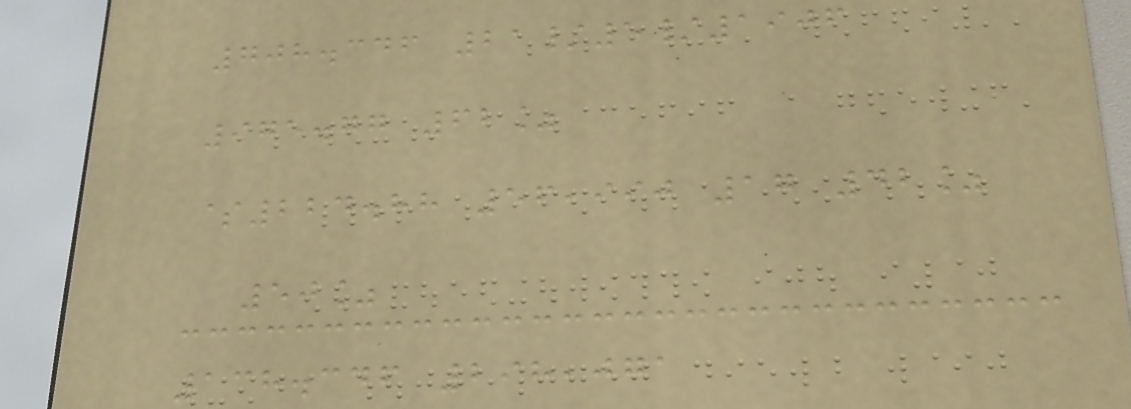708.346 21/5/1906
975.77 62%
$224.88 56,990 17 42%
50%
138.346 298,071
